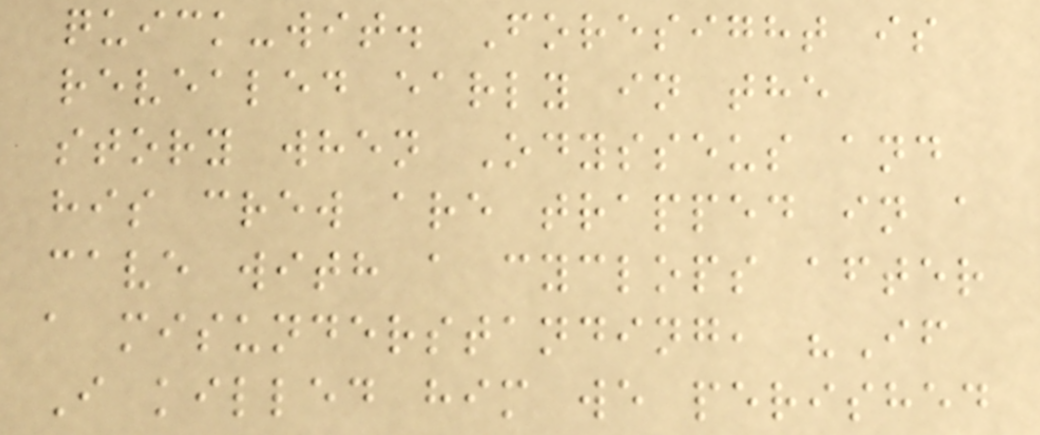quick-wit. Foresight is
revealed early in the
story when Odysseus and
his crew are trapped in a
cave with a cyclops after
a misunderstanding, "If
I killed him we perished
